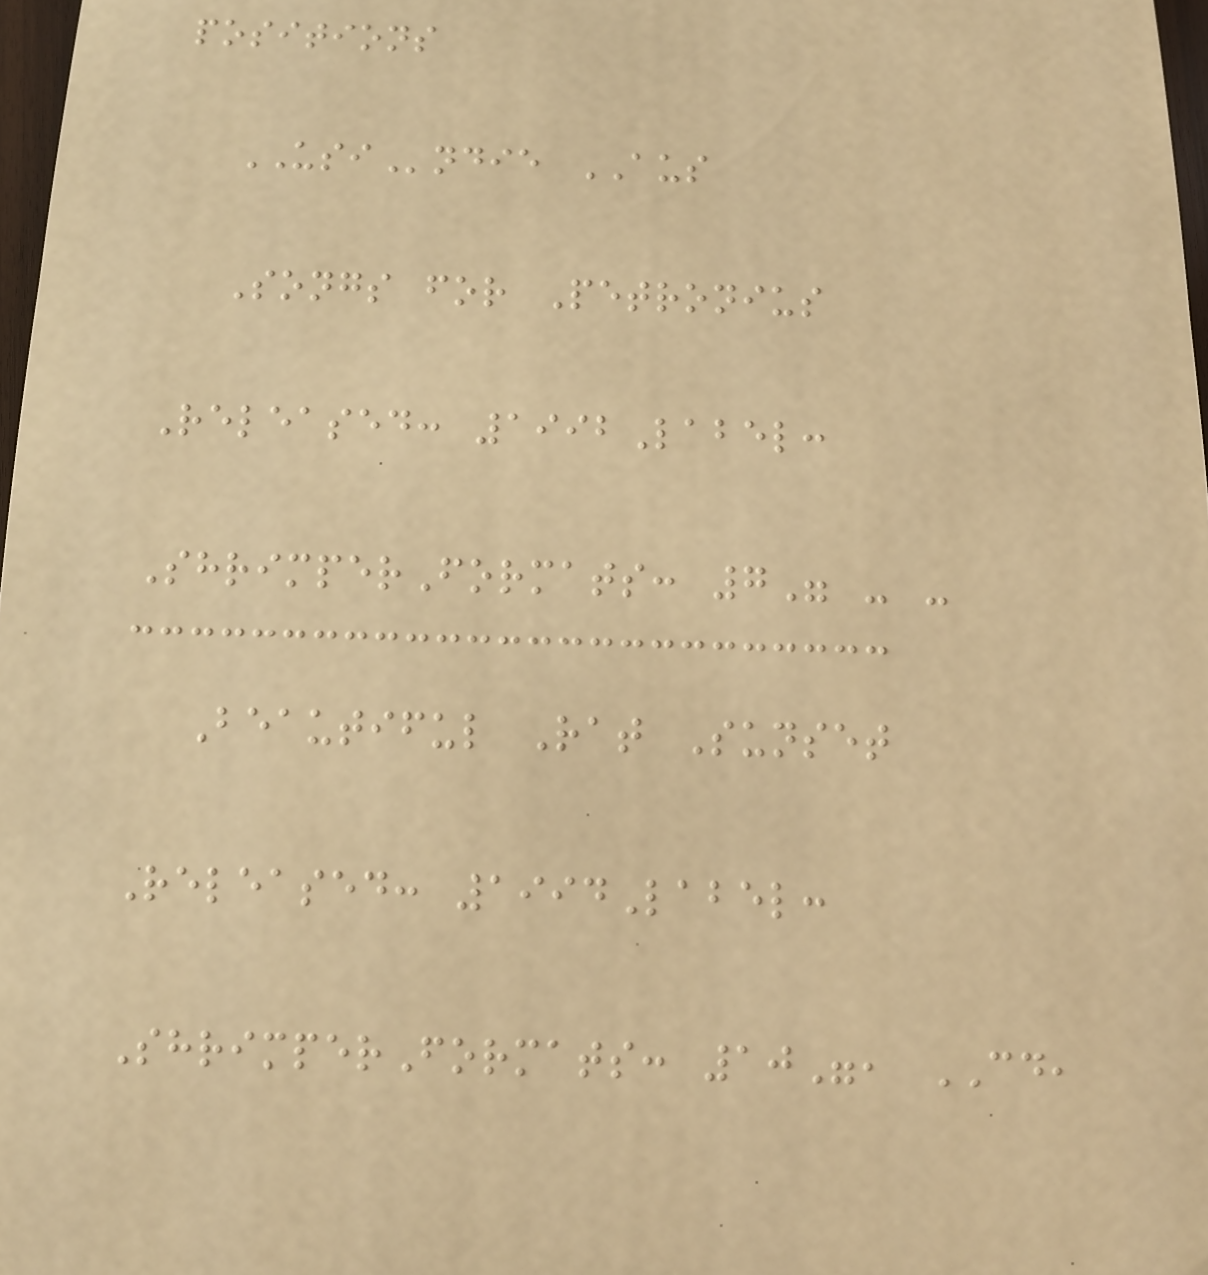positions
USIndie AUS
Songs for Petronius
Released: 1992Label:
ShrimperFormats: 7" - -
Beautiful Rat Sunset
Released: 1994Label:
ShrimperFormats: 10", CD,
